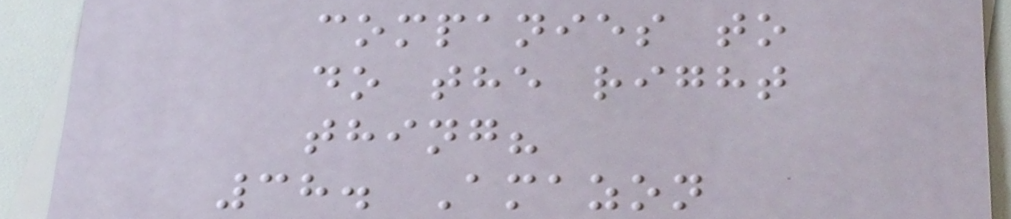companies to
do the right
thing?
38. Amazon
